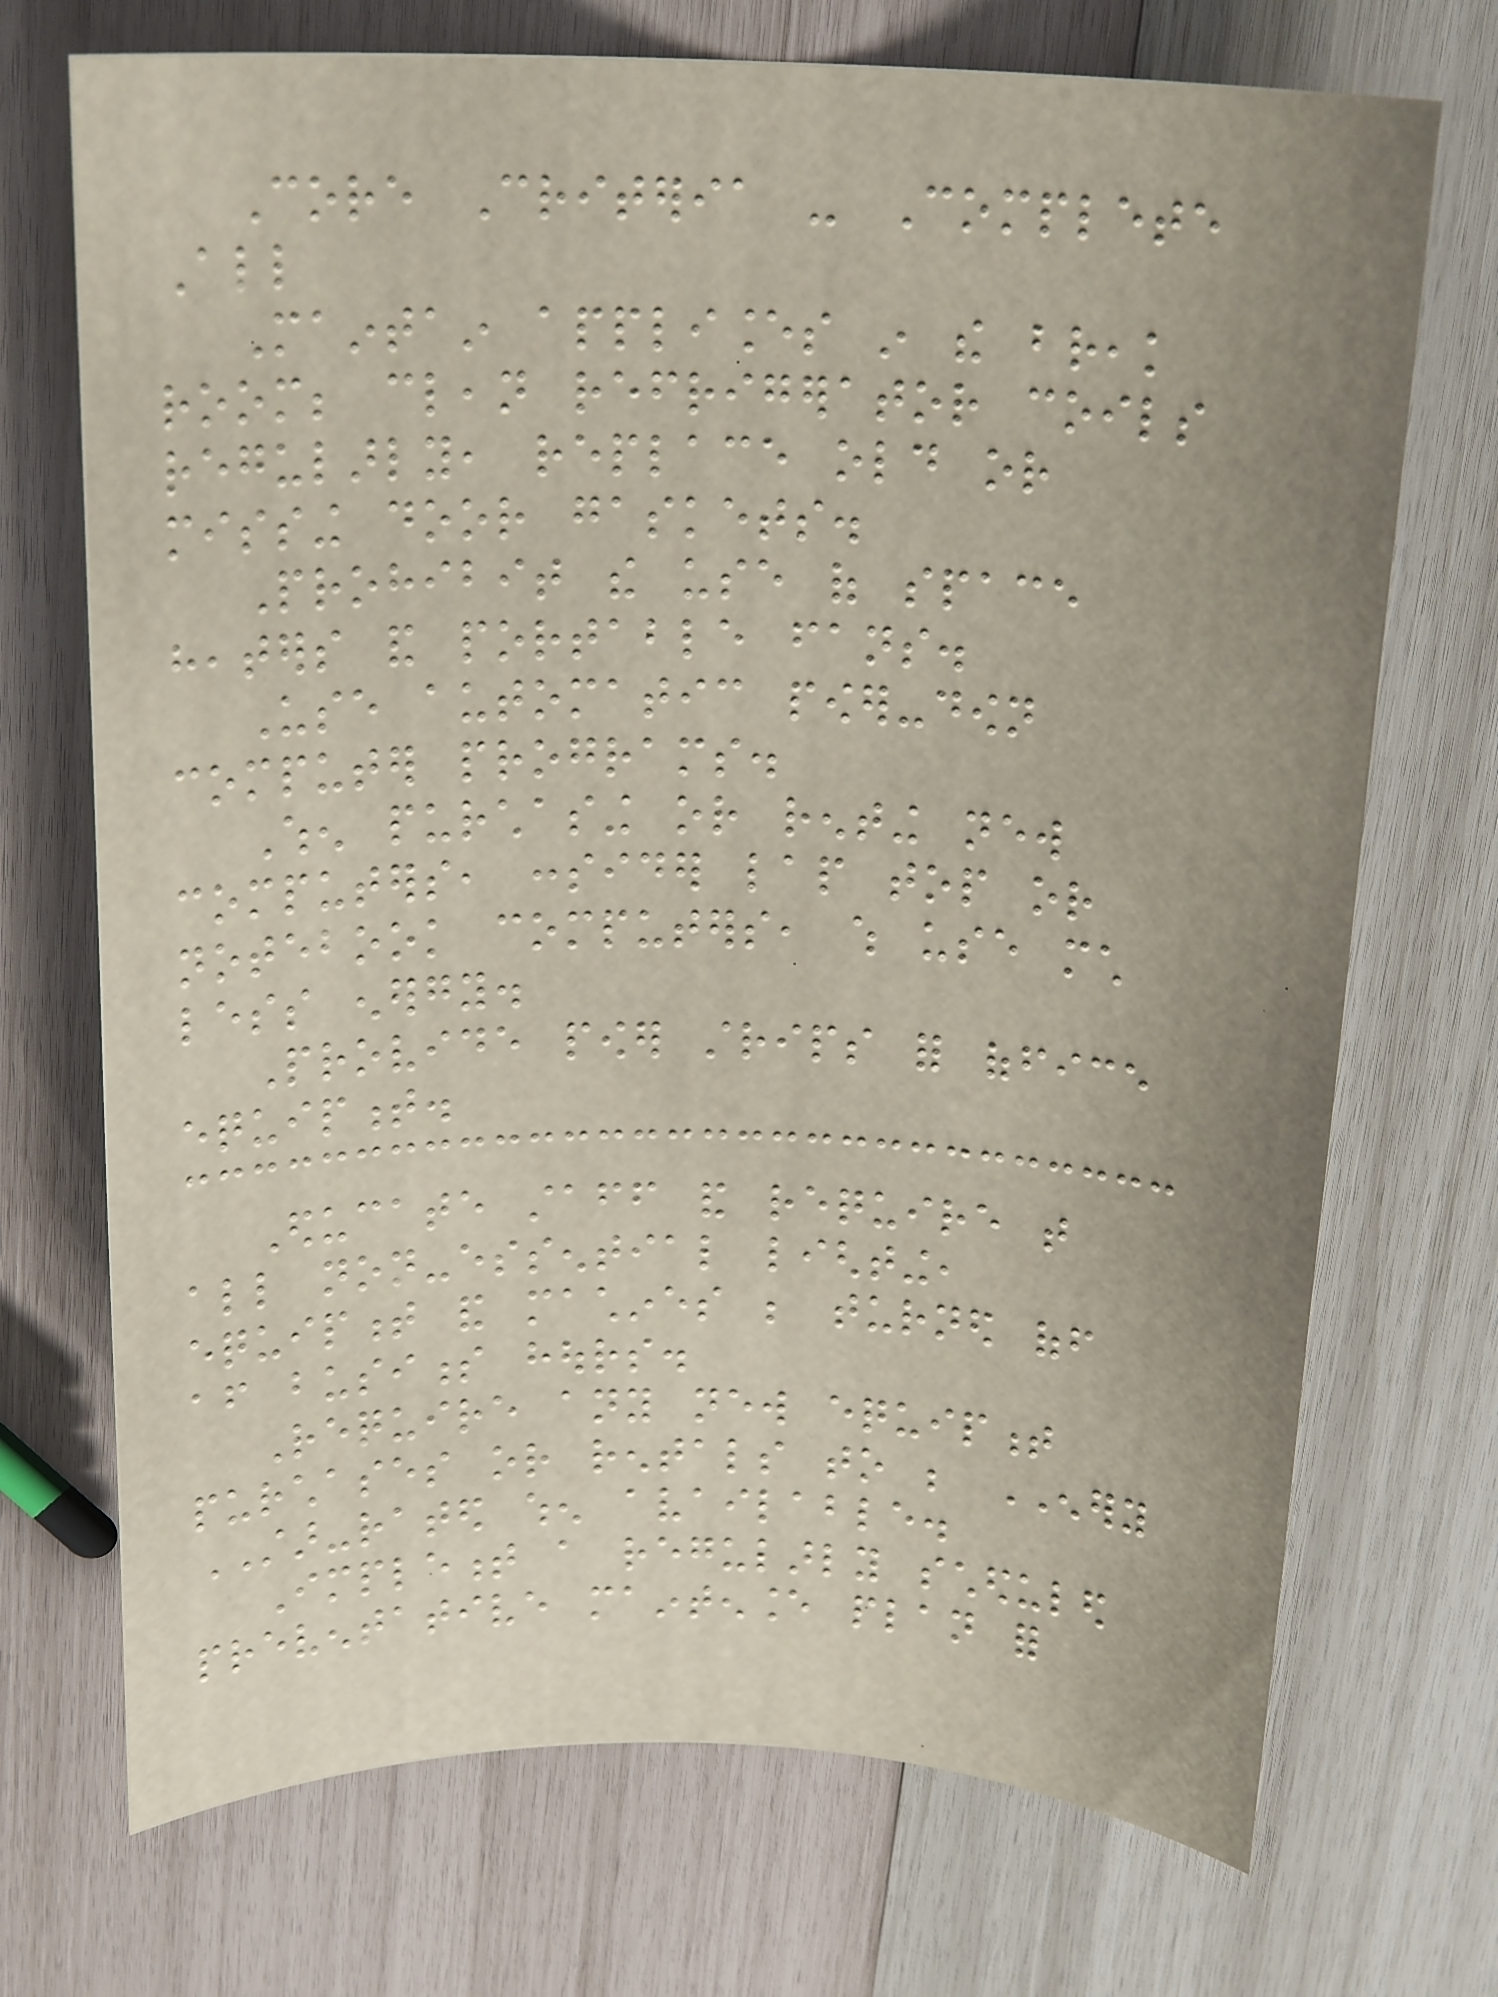Core Criteria - Complete
All
Maintain appliances in the break
room; clean refrigerator coils
regularly, replace old or
missing door gaskets.
Prohibit the use of space
heaters and portable fans.
Use automatic power-down
computer programs.
When purchasing or renting new
computers, consider lap top or
notebook computers, which use much
less energy.
Provide power strips for office
equipment.
Educate staff and require that
all non-essential lighting,
equipment and machines be turned off
after business hours.
Require any new equipment
purchases or rentals to be ENERY
STAR-rated when available.
Implement a regularly scheduled
preventative maintenance plan for
